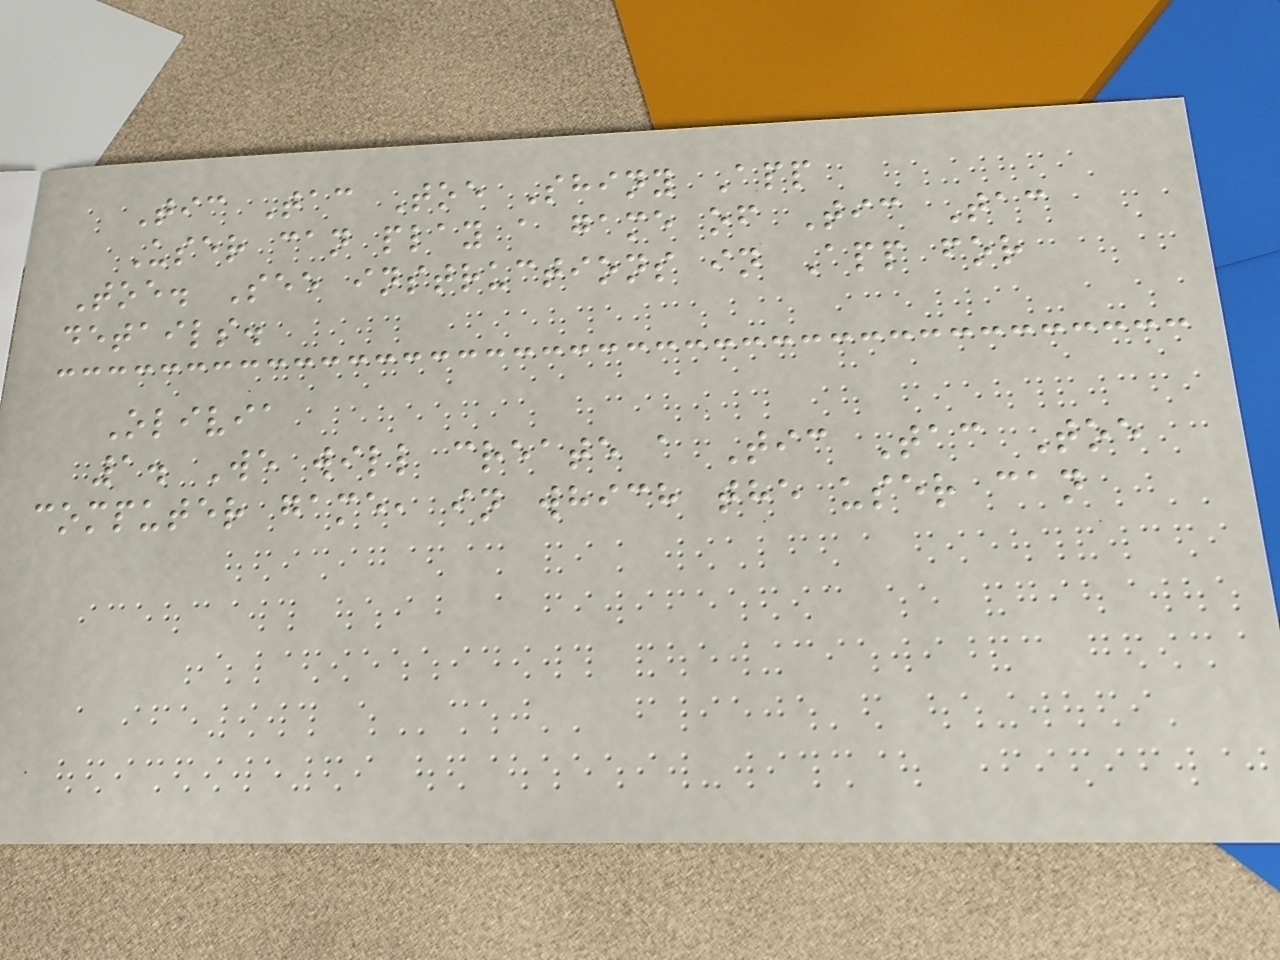Tic Tac Toe Shiny App
User can play a game of Tic Tac
Toe. See instructions in App for
details.
Olivia
1. We will create a Tic Tac Toe
computer game, in which the user can
